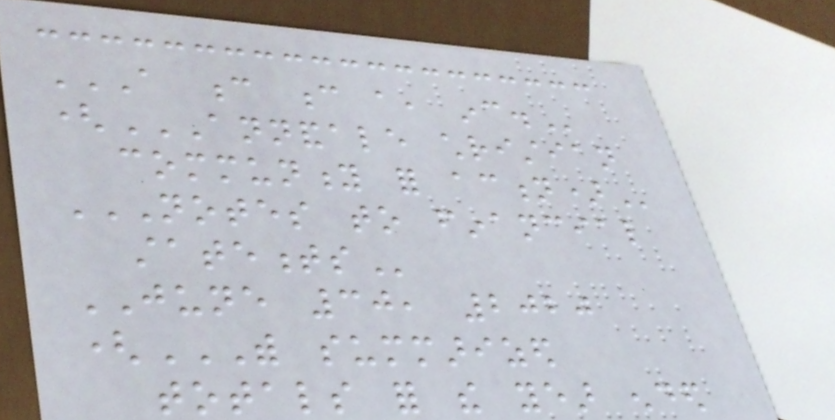A C C A, INC.
(ANNANDALE CHRISTIAN
COMMUNITY FOR ACTION)
NOTES TO FINANCIAL
STATEMENTS
JUNE 30, 2020
(WITH SUMMARIZED
TOTALS FOR THE YEAR ENDED
